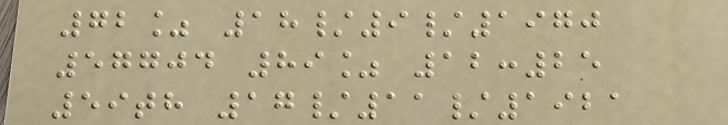72% 18/9/1970
57704 89% 12:25
59th 17/11/1921
